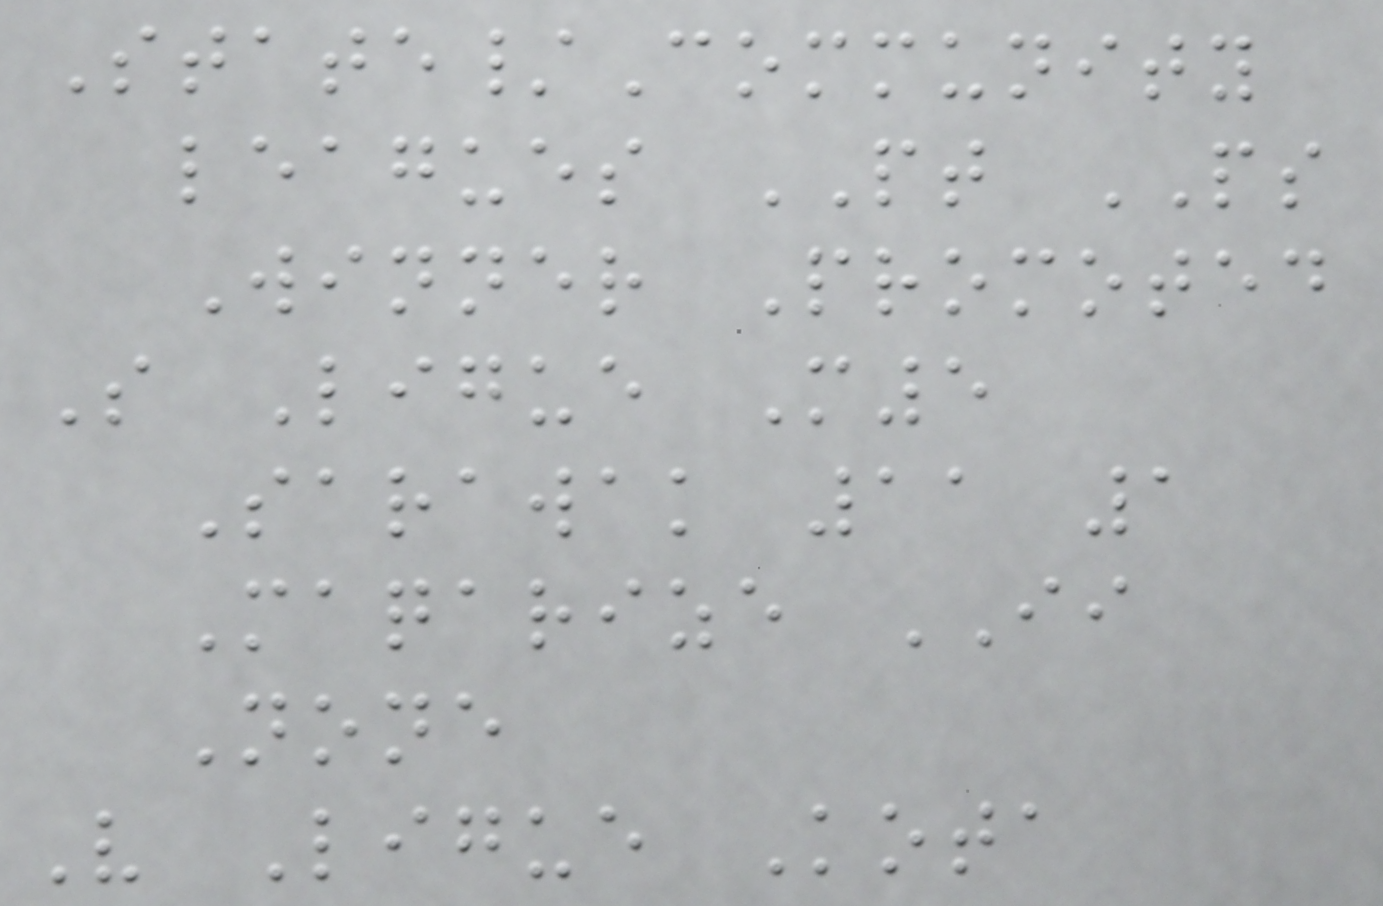State/Community
leagues PT PS
Winner Promoted
S Ligue M5
Sarawak 11 1
Maqarize II
None
V Ligue Kota
